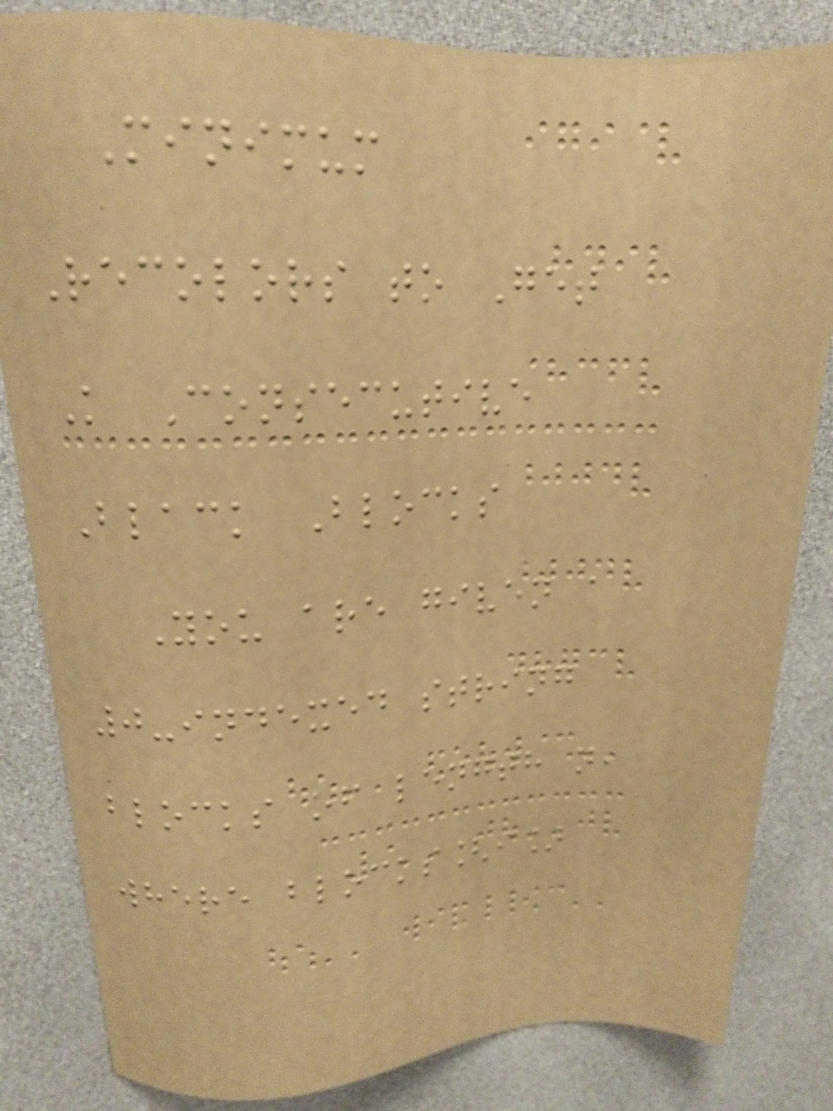Minimum
Recolors to Get
K Consecutive
Black Blocks
You are given a
0-indexed string
blocks of length n,
where blocks[i]
